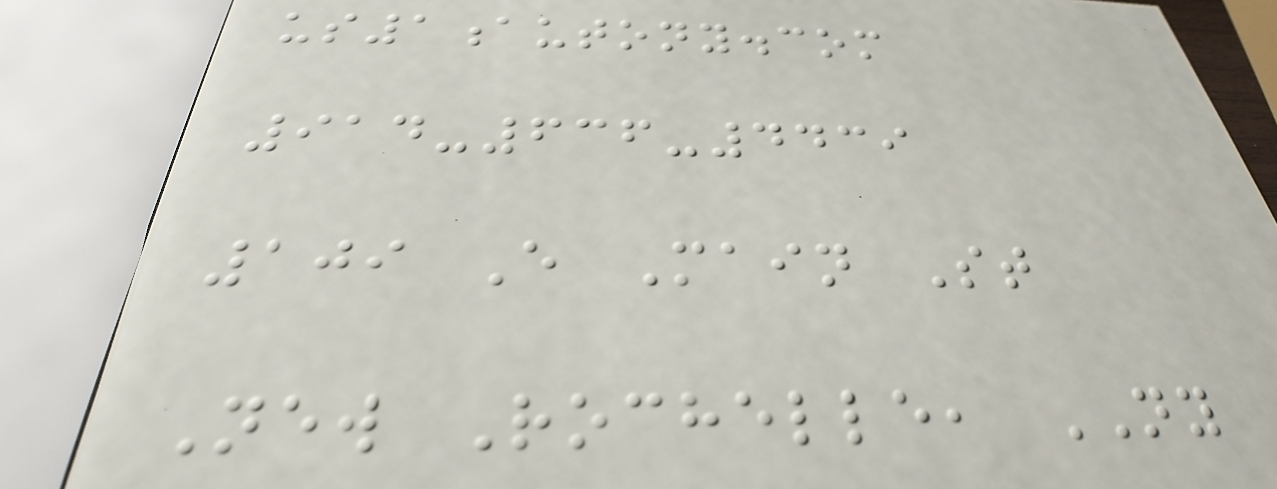us1autony.com
914-636-4439
109 E Main St
New Rochelle, NY
